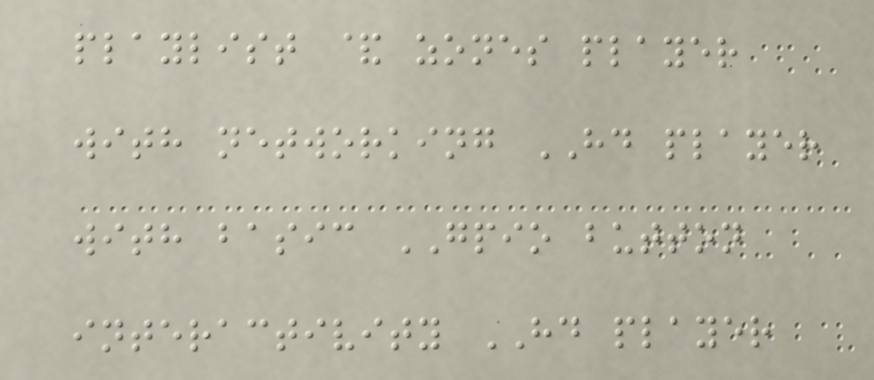playlist & zones player
with networking HD player
with basic GPIO button
interactivity HD player
